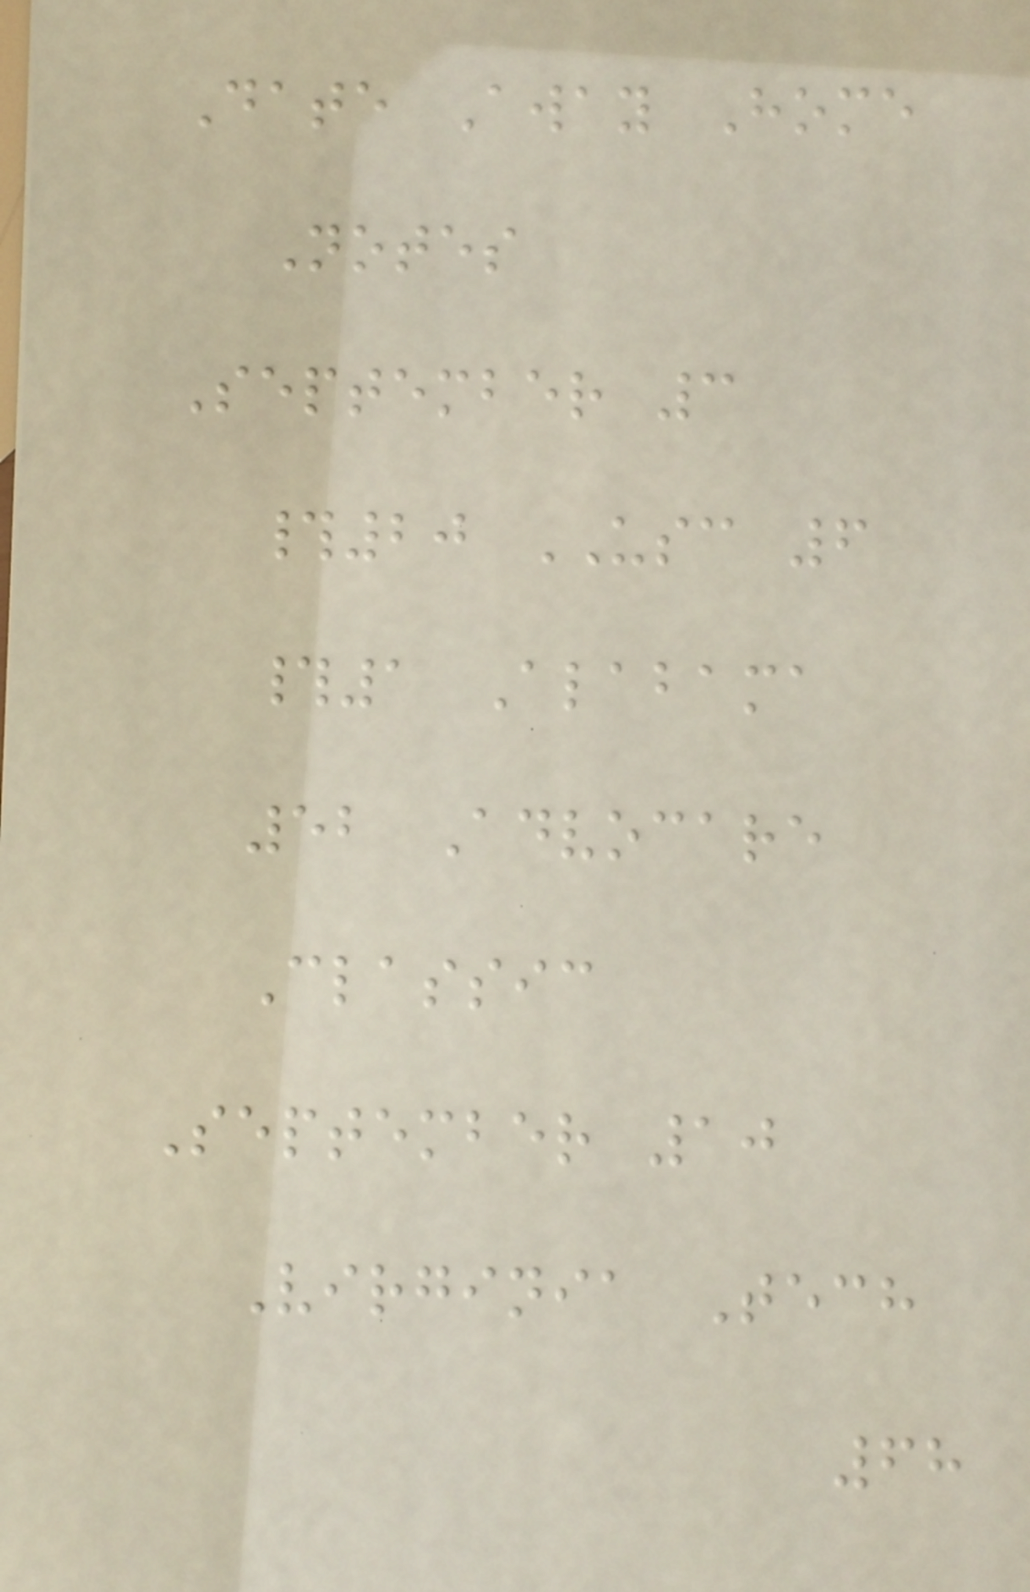Date Away Home
Notes
September 3
#20 USC 6
#1 Alabama
52 Advocare
Classic
September 10
Virginia Tech
68
